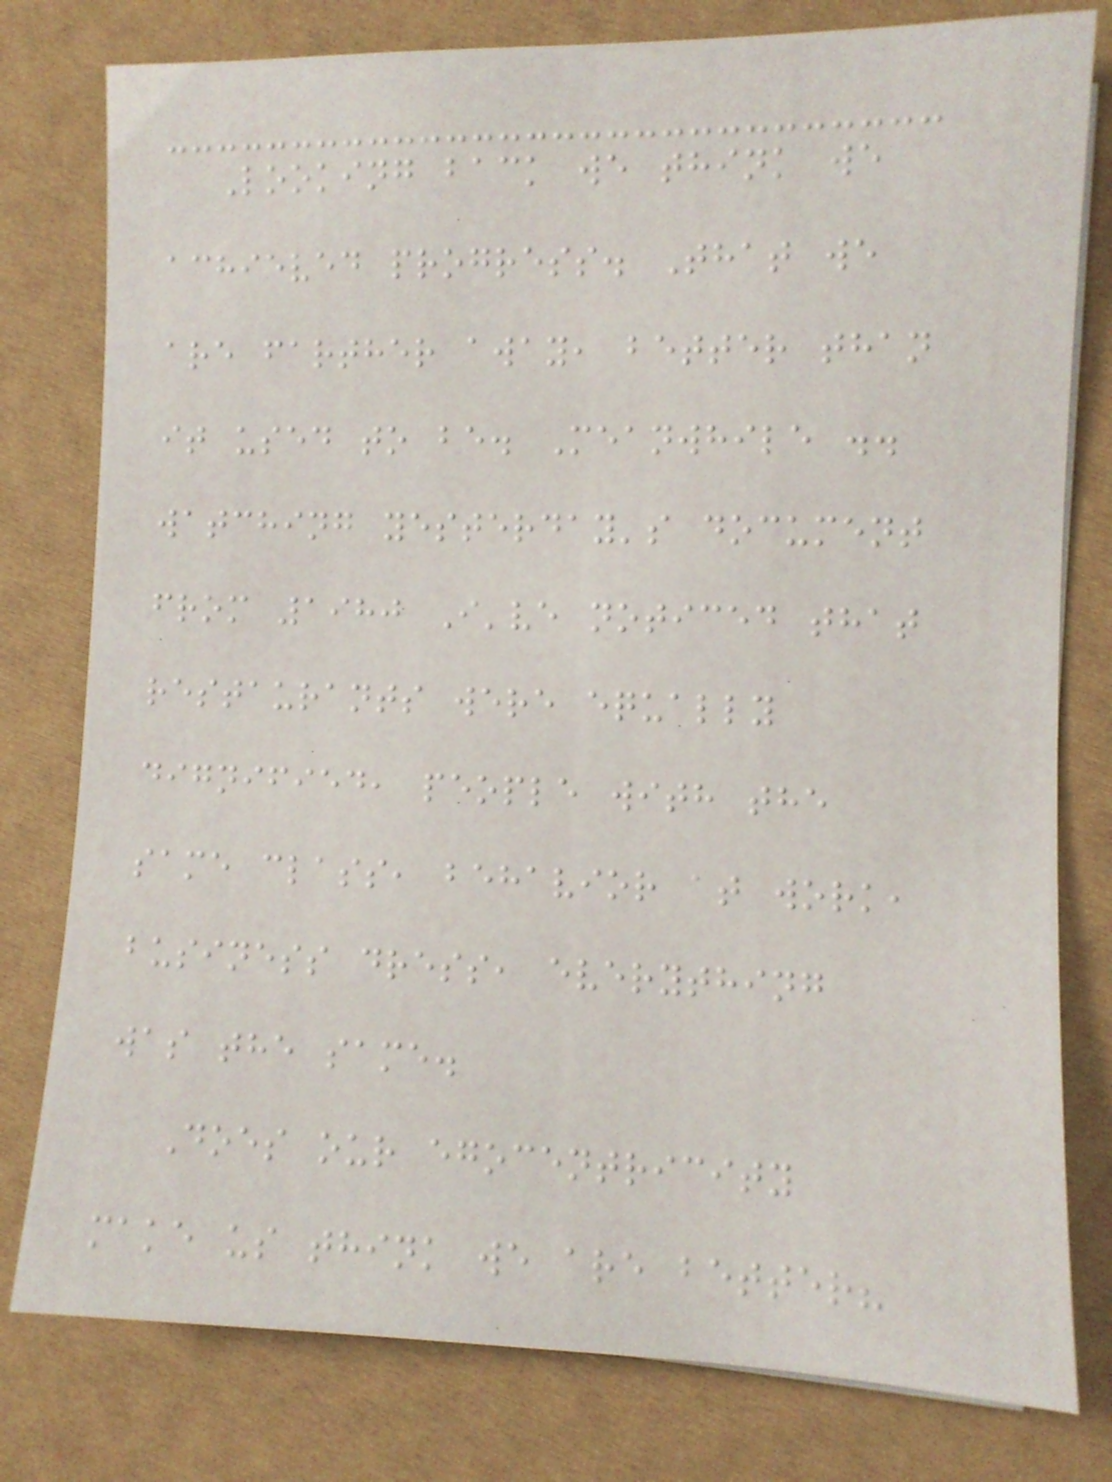Looking back we think we
achieved progress. That we
are farther away, better than
it used to be. Meanwhile ..
watching yesterday's document
from 1980 I've noticed that
restaurants were equally
dignified, people with the
same class, behavior at work,
business dress, everything
was the same.
Does our egocentricity
make us think we are better?
